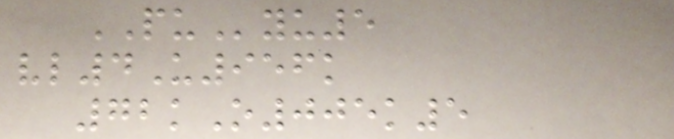PUyu5
vl4U956k
72kO005k5
